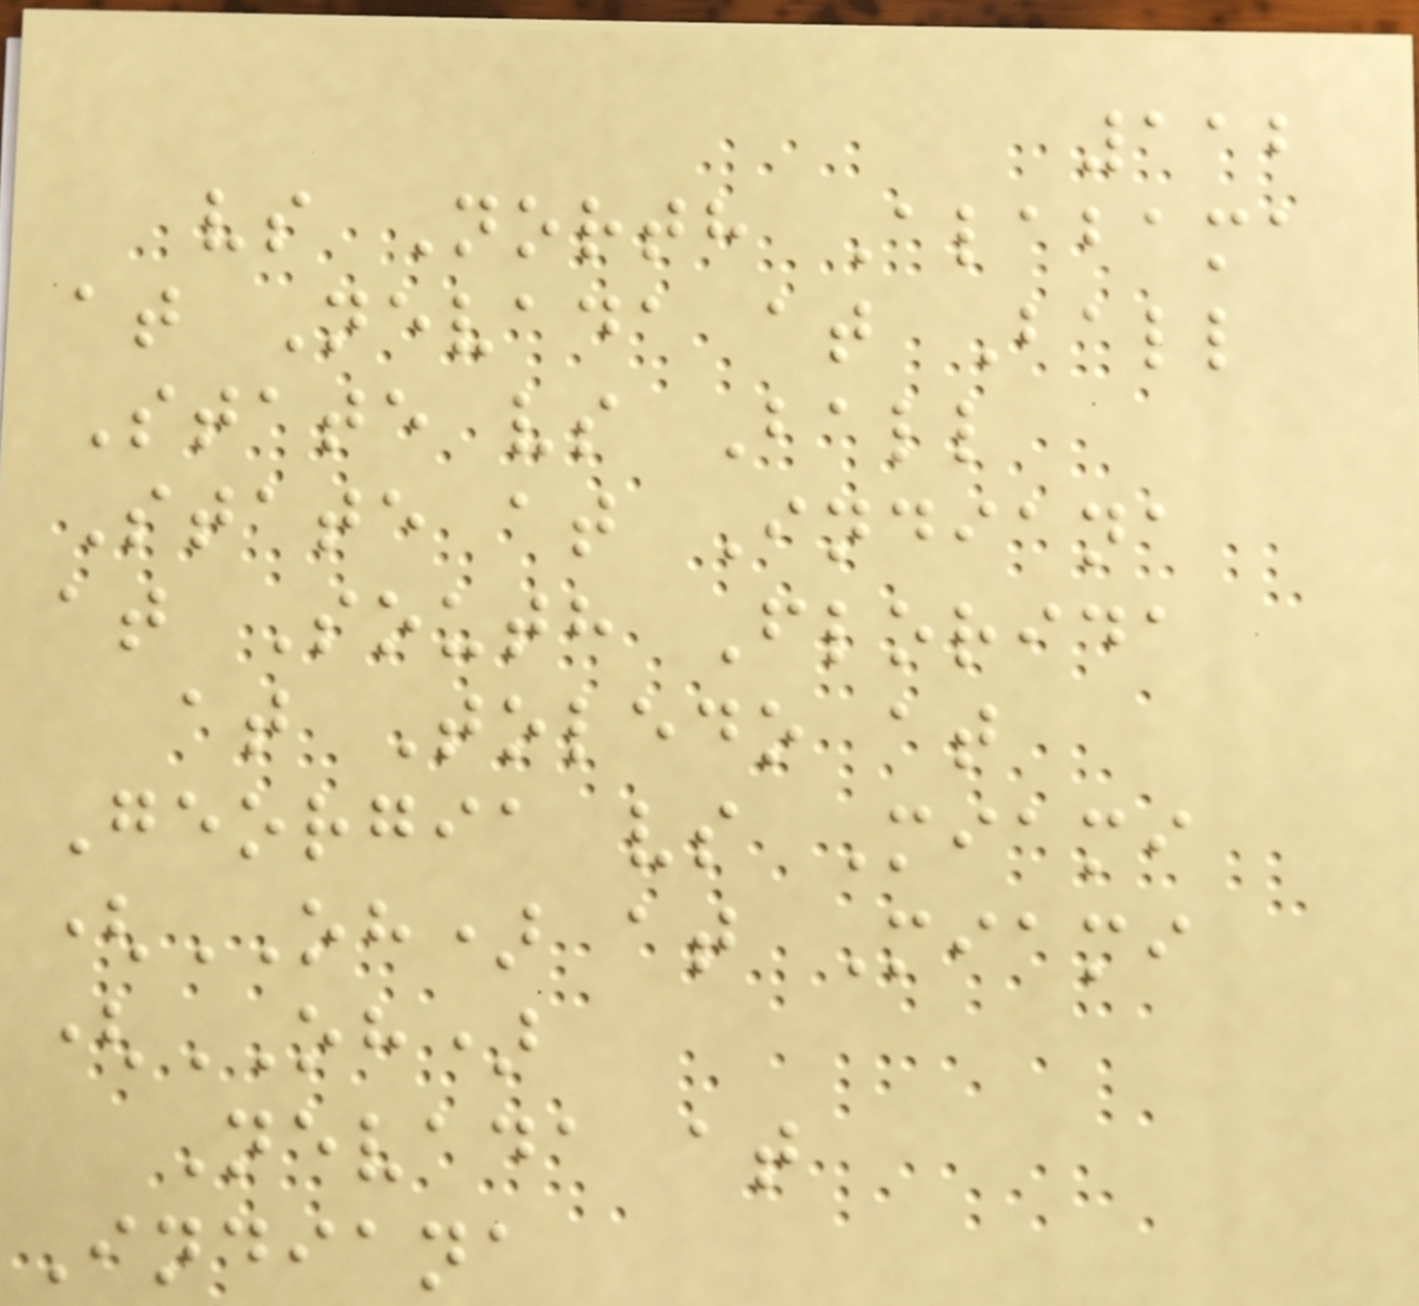112
vs North Alabama
at Nevada at Ball
State vs Ball
State at Indiana
at South Florida
at Toledo at
Georgia vs Miami
(OH) at Miami
(OH)
Nevada at
Indiana
